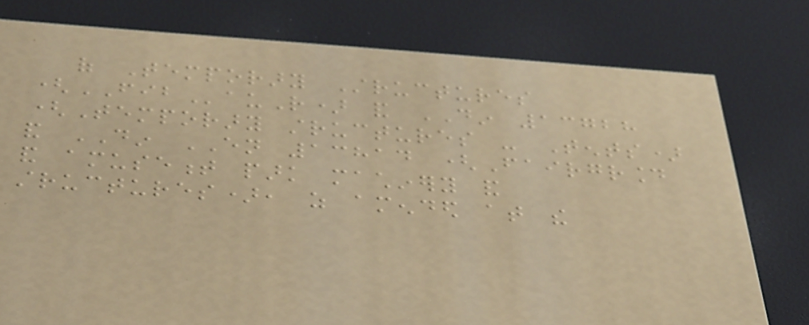of Temporary Structures
(FIBauR) and DIN 13728
(Temporary structures - Tents)
and DIN EN 13814 (Fairground
and amusement park machinery and
structures), as amended at the
